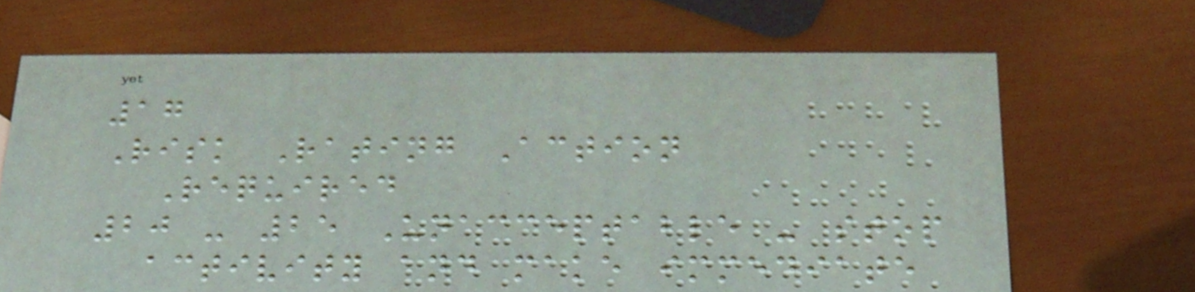17
Risk Rating Action
Required
20 - 25 Unacceptable - stop
activity and make immediate
